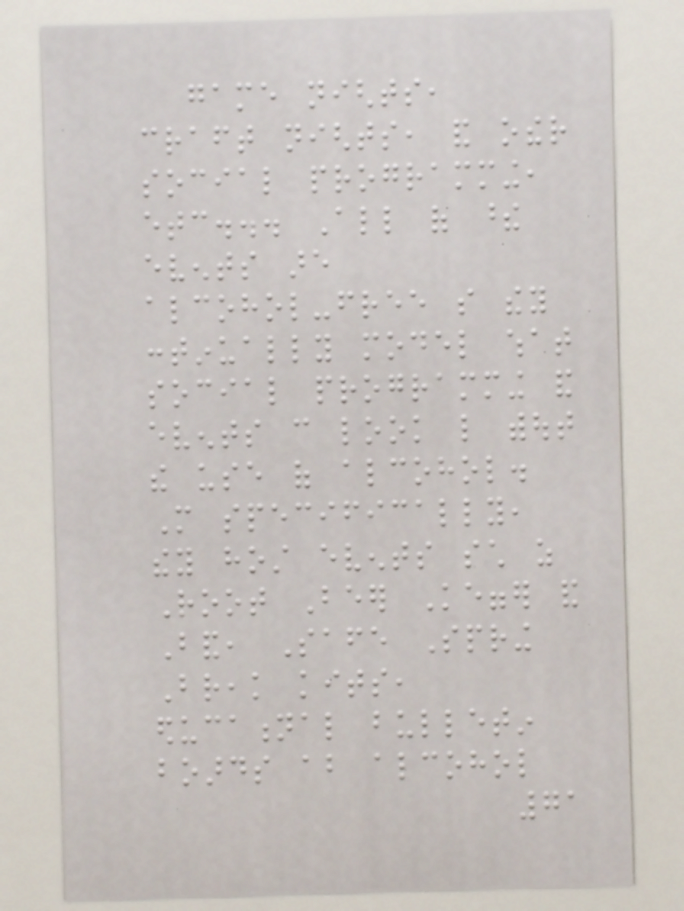game nights,
craft nights, and other
social programming,
etc... All of these
events are
alcohol-free so they
continually model what
social programming and
events can look like without
the use of alcohol.
More specifically,
they host events such as
Root Beer Kegger and
Band, Safe Spring
Break kits,
educational bulletin
boards about alcohol
71
